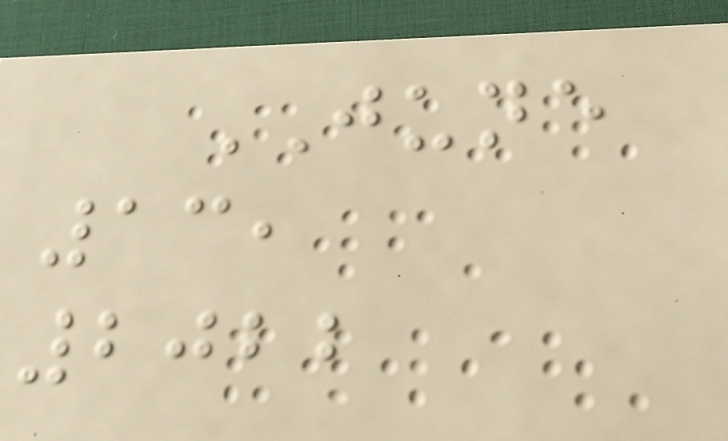JUNE
13,
2022
